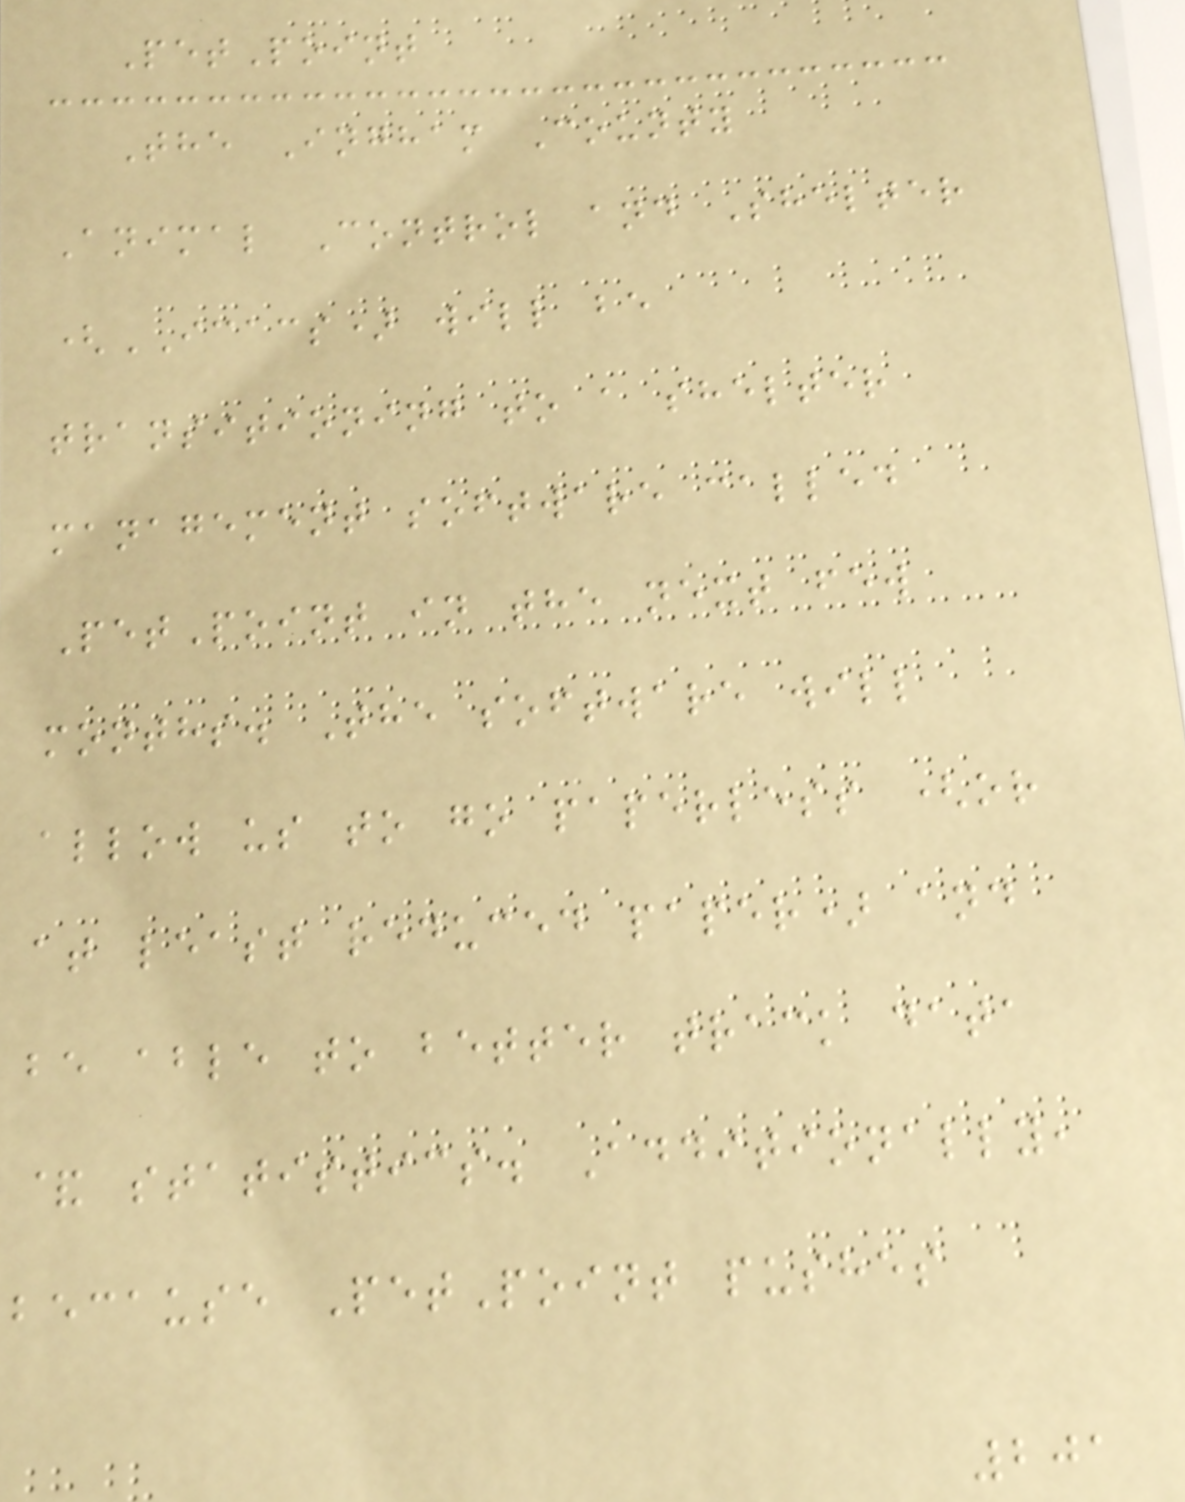PetPoint
The Ingham County
Animal Control and Shelter
(ICACS) will be
transitioning to a shelter
management software called
PetPoint in the next few
months. The software will
allow us to go paperless (or
at least reduced paper) and
be able to better track data
& statistics. Additionally,
because PetPoint pushes
201
